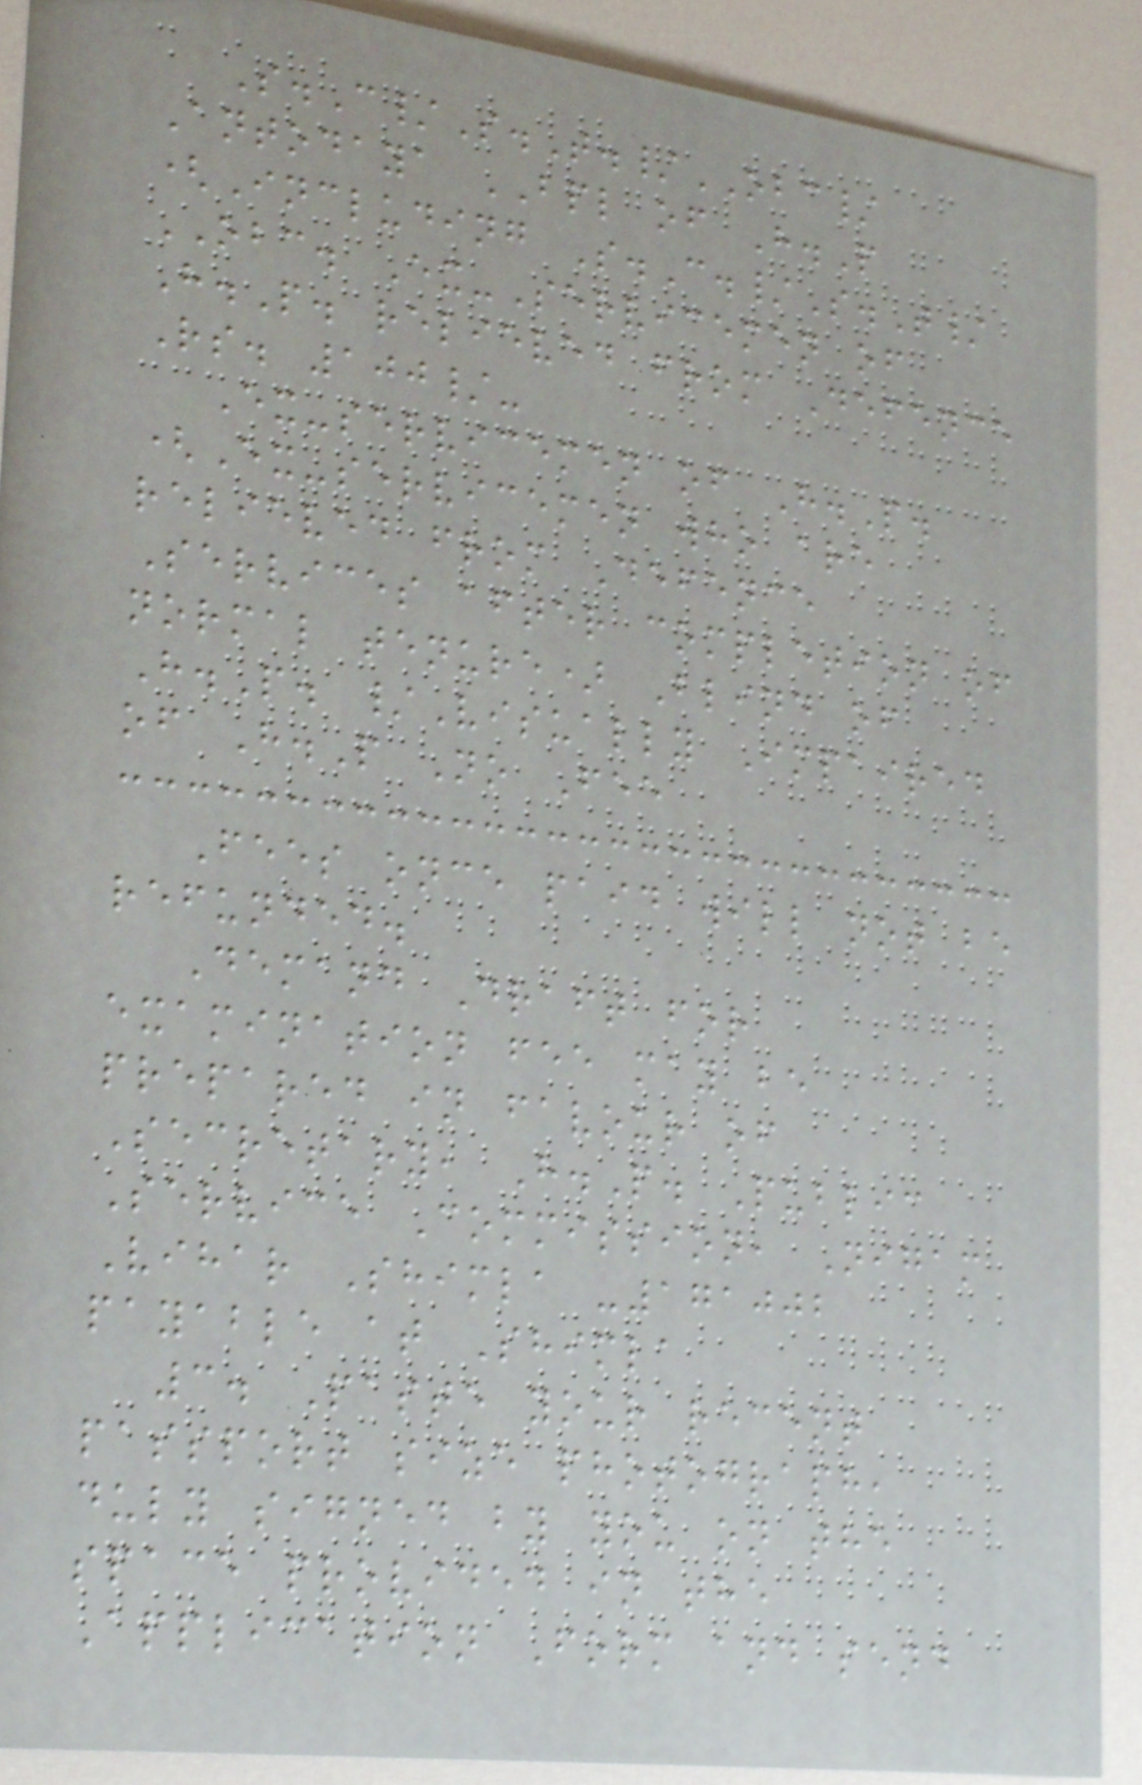S.C/S.T./OBC/
Antodaya BPL of H.P
(Including S.C./S.T/
OBC. Ex-Servicemen of
H.P. relieved from Defence
Rs. 100/-
Ex-servicemen of H.P.
(Ex-servicemen who are
relieved from Defence
Services after completion of
normal tenure) Blind of
H.P. /Visually Impaired
of H.P No Fee
Fees once paid will not be
refunded.
Demand Draft for
examination fee may be
prepared in favour of
Secretary, H.P. Public
Service Commission, Nigam
Vihar Shimla -171002
payable at Shimla
3. Paste your recent
passport size photograph,
duly signed by you on the
space provided in the
Application Form and send
